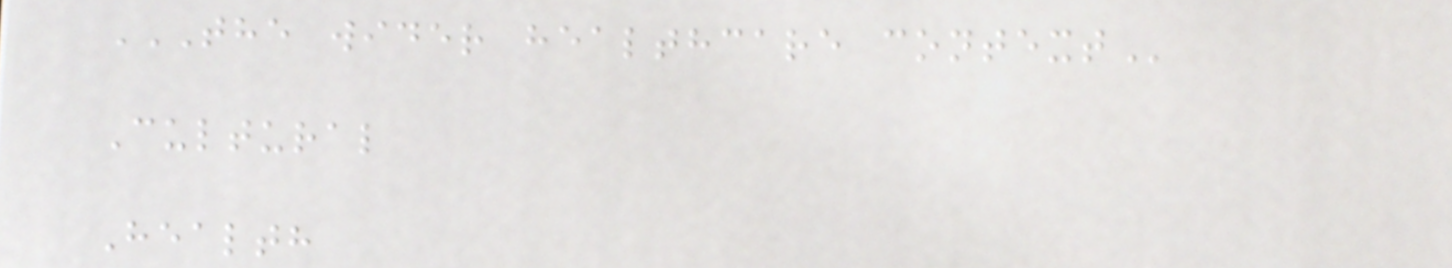THE WIDER HEALTHCARE CONTEXT
Cultural
Health
